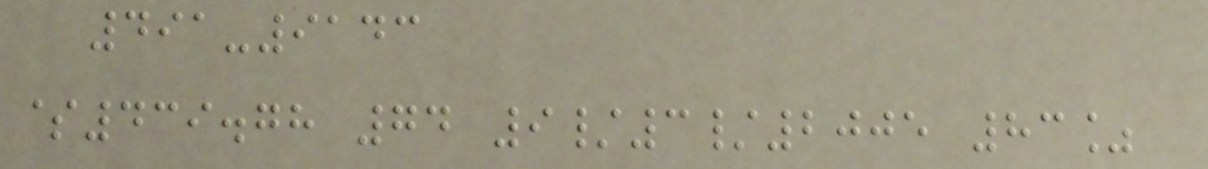491-9143
$439.78 74 9/3/2005 83%
